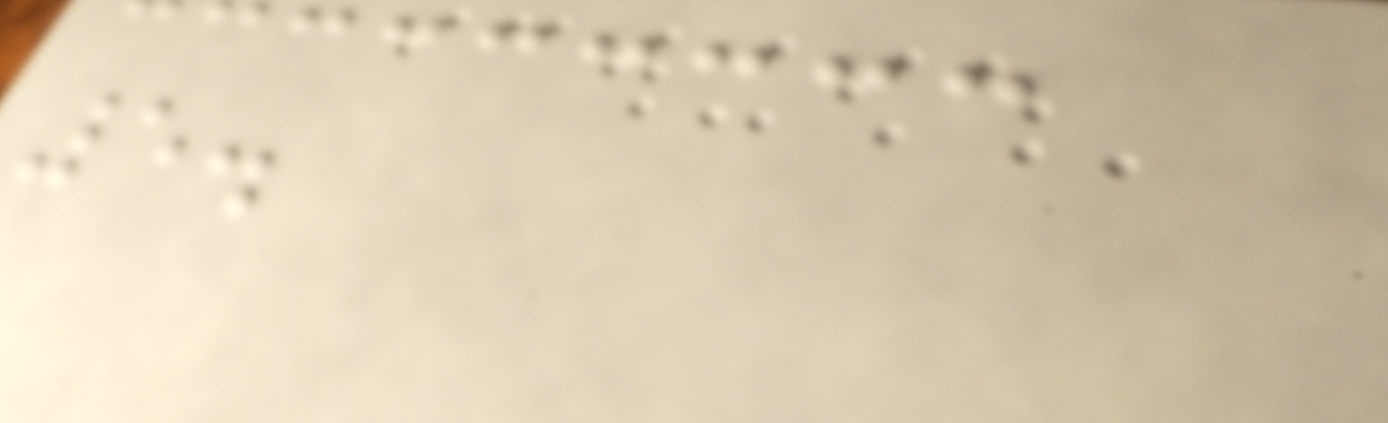5.
